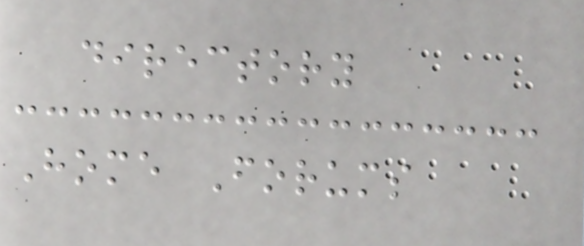directory
Home Forums
